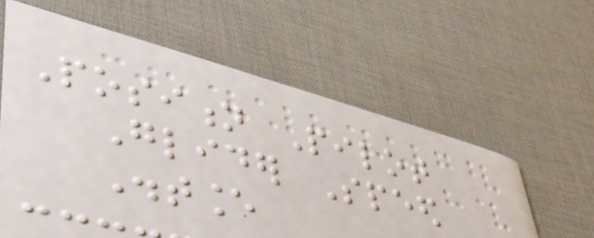Position Pilot
Glider Speed
Distance
